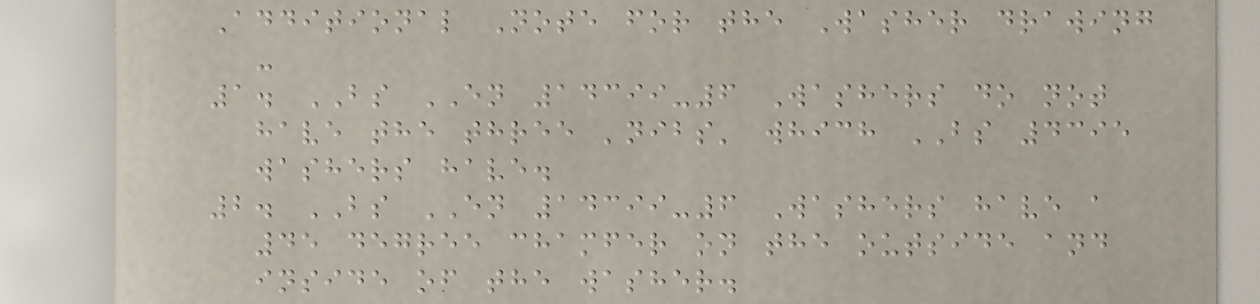Additional Note for the Washer drawing
-
1. BS EN 14399-6 Washers do not
have the three 'nibs' which BS 4395
washers have.
2. BS EN 14399-6 Washers have a
45 degree chamfer on the outside and
inside of the washer.
